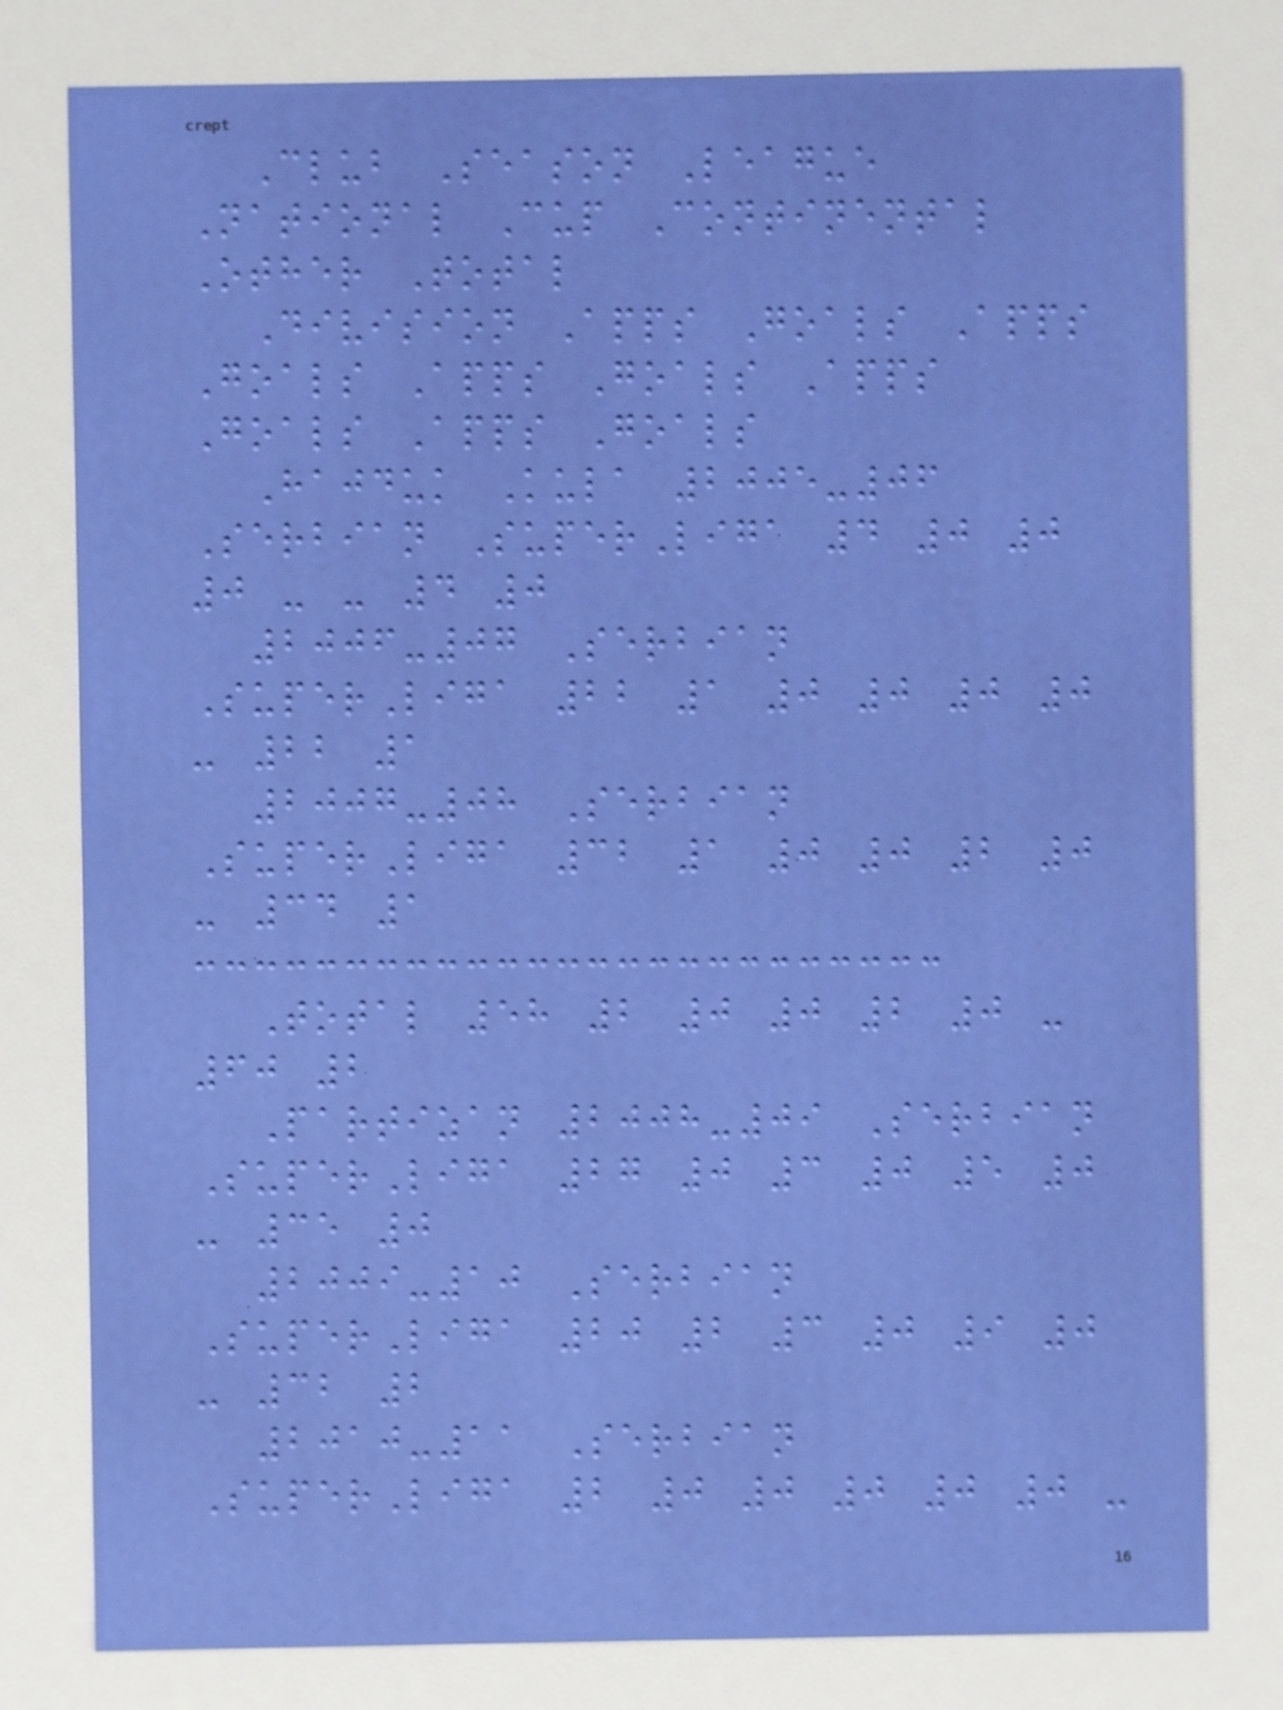Club Season League
National Cup Continental
Other Total
Division Apps Goals Apps
Goals Apps Goals Apps
Goals Apps Goals
Hajduk Kula 2005-06
Serbian SuperLiga 4 0 0
0 - - 4 0
2006-07 Serbian
SuperLiga 22 1 0 0 0 0
- 22 1
2007-08 Serbian
SuperLiga 32 1 0 0 2 0
- 34 1
Total 58 2 0 0 2 0 -
60 2
Partizan 2008-09 Serbian
SuperLiga 27 0 3 0 5 0
- 35 0
2009-10 Serbian
SuperLiga 20 2 3 0 9 0
- 32 2
2010-11 Serbian
SuperLiga 2 0 0 0 0 0 -
